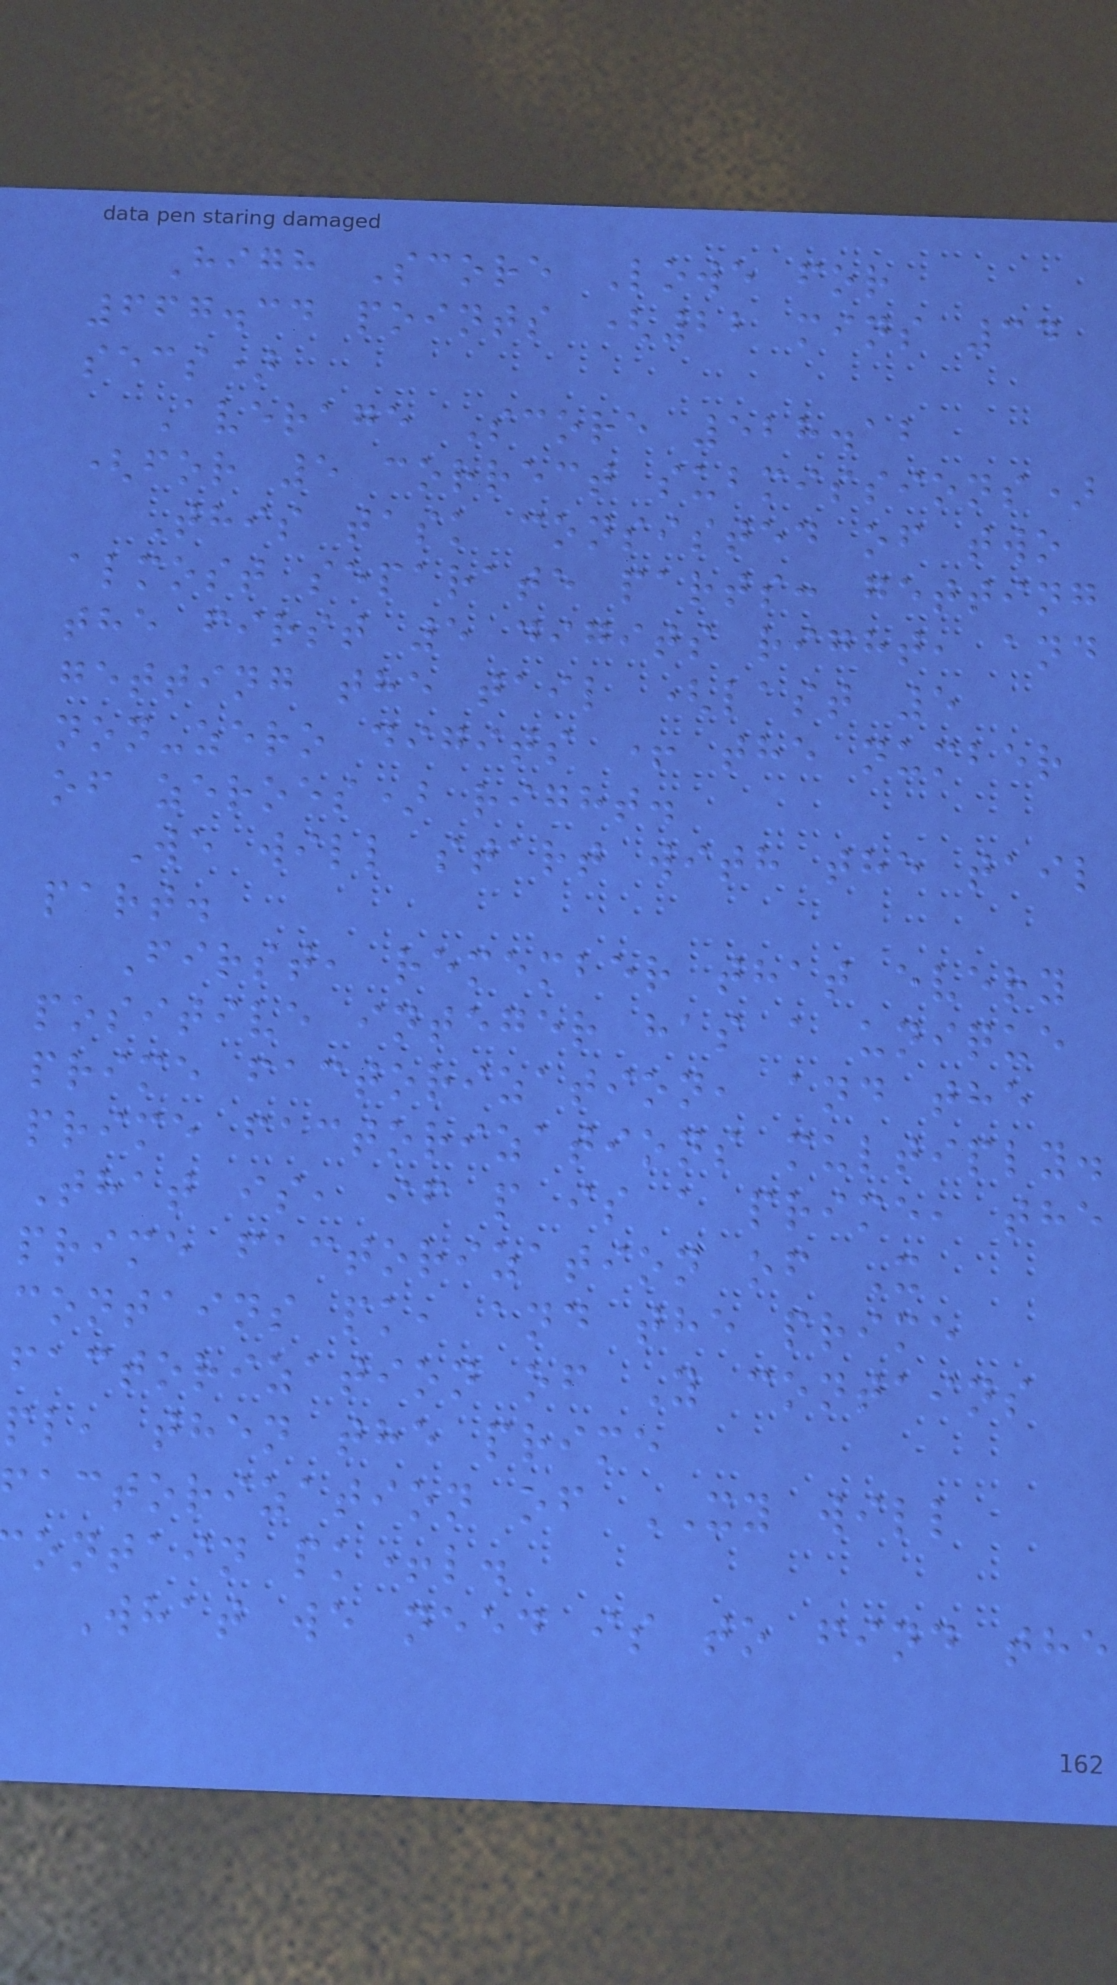High Score Lowe for
667.34 points (22 mins 34
secs)
Average Score 528.12
(for 5 correct submissions)
This task consisted of two
almost separate parts: getting
the first 5 digits right, and
getting the tail (last 5
non-zero digits + the number
of zeroes) right.
We will start with the tail
part.
First, remember that every
positive integer has a unique
prime factorization, and the
prime factorizations multiply.
That is, if p is a prime, the
prime factorization of X
contains pk, and the prime
factorization of Y contains
pl, then the prime
actorization of XY will
ontain pk+l.
What we need is to find the
